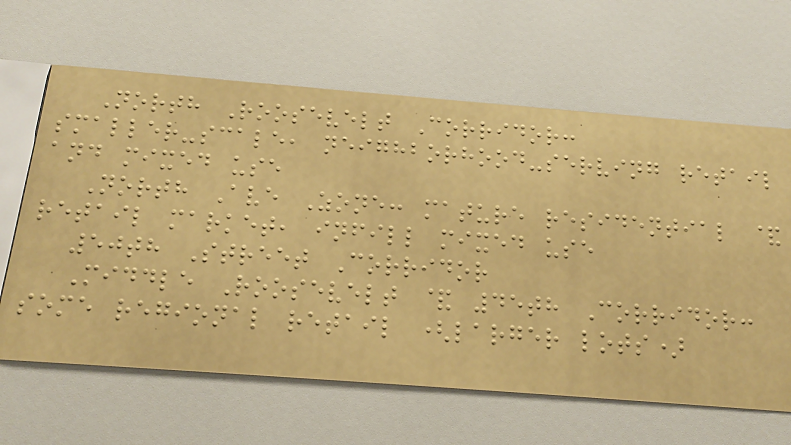North Roosevelt Corridor:
smaller-scale, neighborhood-serving retail
and mixed use
North Ave Zone: mature residential &
retail market, infill mixed use
50th Street Corridor
Middle Roosevelt & 45th Corridor:
some regional retail (larger lots)
